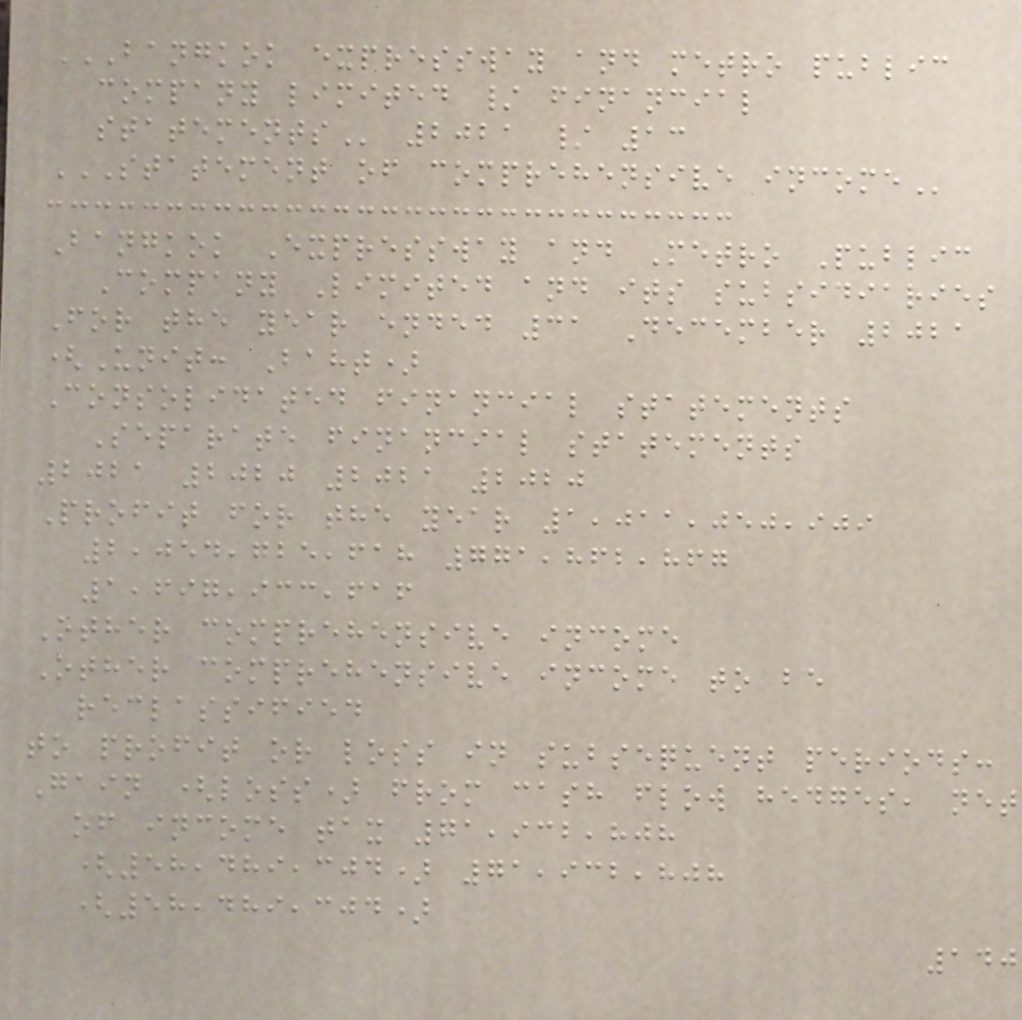BANGKOK EXPRESSWAY AND METRO PUBLIC
COMPANY LIMITED / FINANCIAL
STATEMENTS 2021 / 13
STATEMENT OF COMPREHENSIVE INCOME
Bangkok Expressway and Metro Public
Company Limited and its subsidiaries
For the year ended 31 December 2021
(Unit: Baht)
Consolidated financial statements
Separate financial statements
2021 2020 2021 2020
Profit for the year 1,011,050,909
2,054,725,618 771,862,867
1,697,933,616
Other comprehensive income
Other comprehensive income to be
reclassified
to profit or loss in subsequent periods:
Gain (loss) from cash flow hedges, net
of income tax 71,932,808
(58,489,304) 71,932,808
(58,489,304)
140
